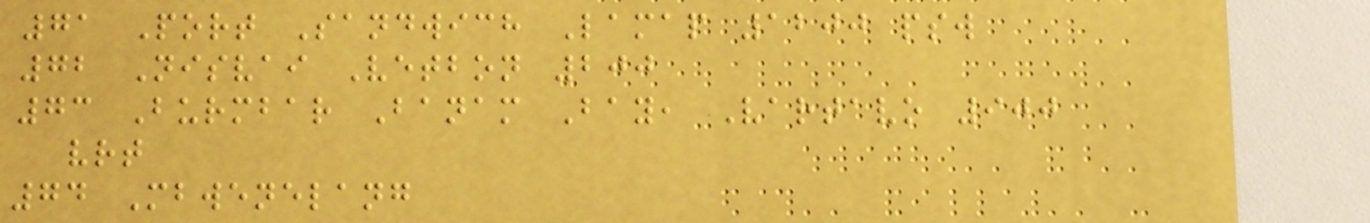71 Port Sandwich Lamap 1200 psw
72 Nisvai Vetbon 200
73 Burmbar Banam Bay, Vartavo 900
vrt
74 Mbwenelang
